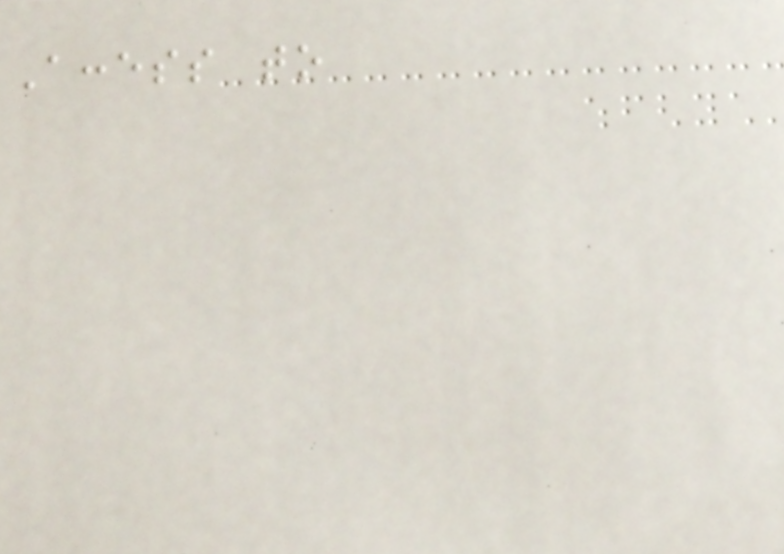Access to
